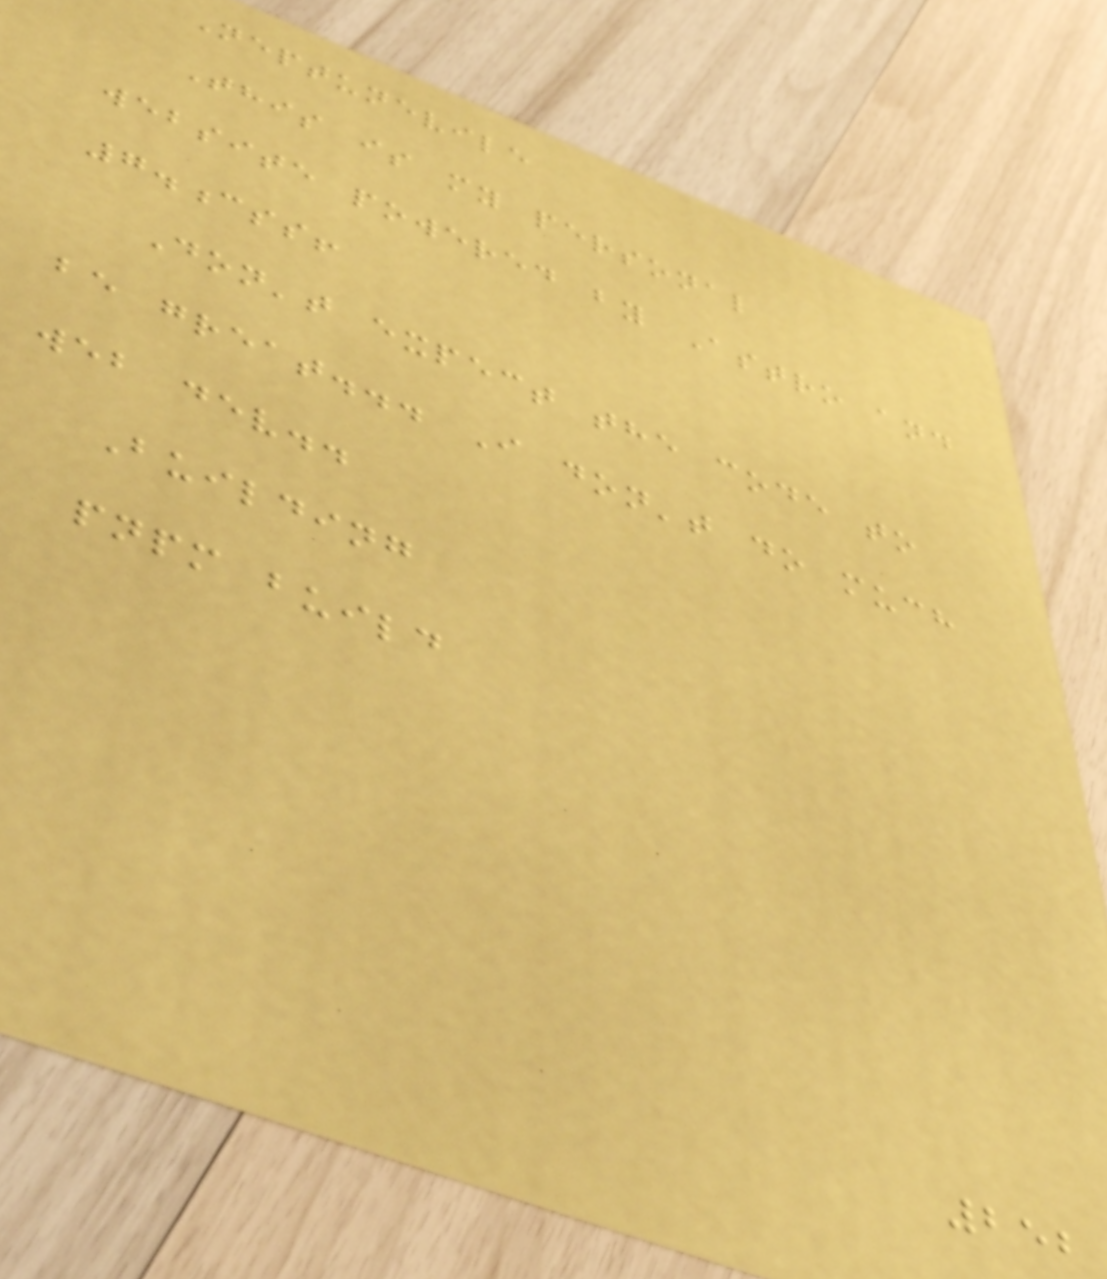Neptunevile
This is my personal
website powered by Astro and
7.css!
Don't expect the code to
be great... I don't do much
web dev..
Building
pnpm build
252
